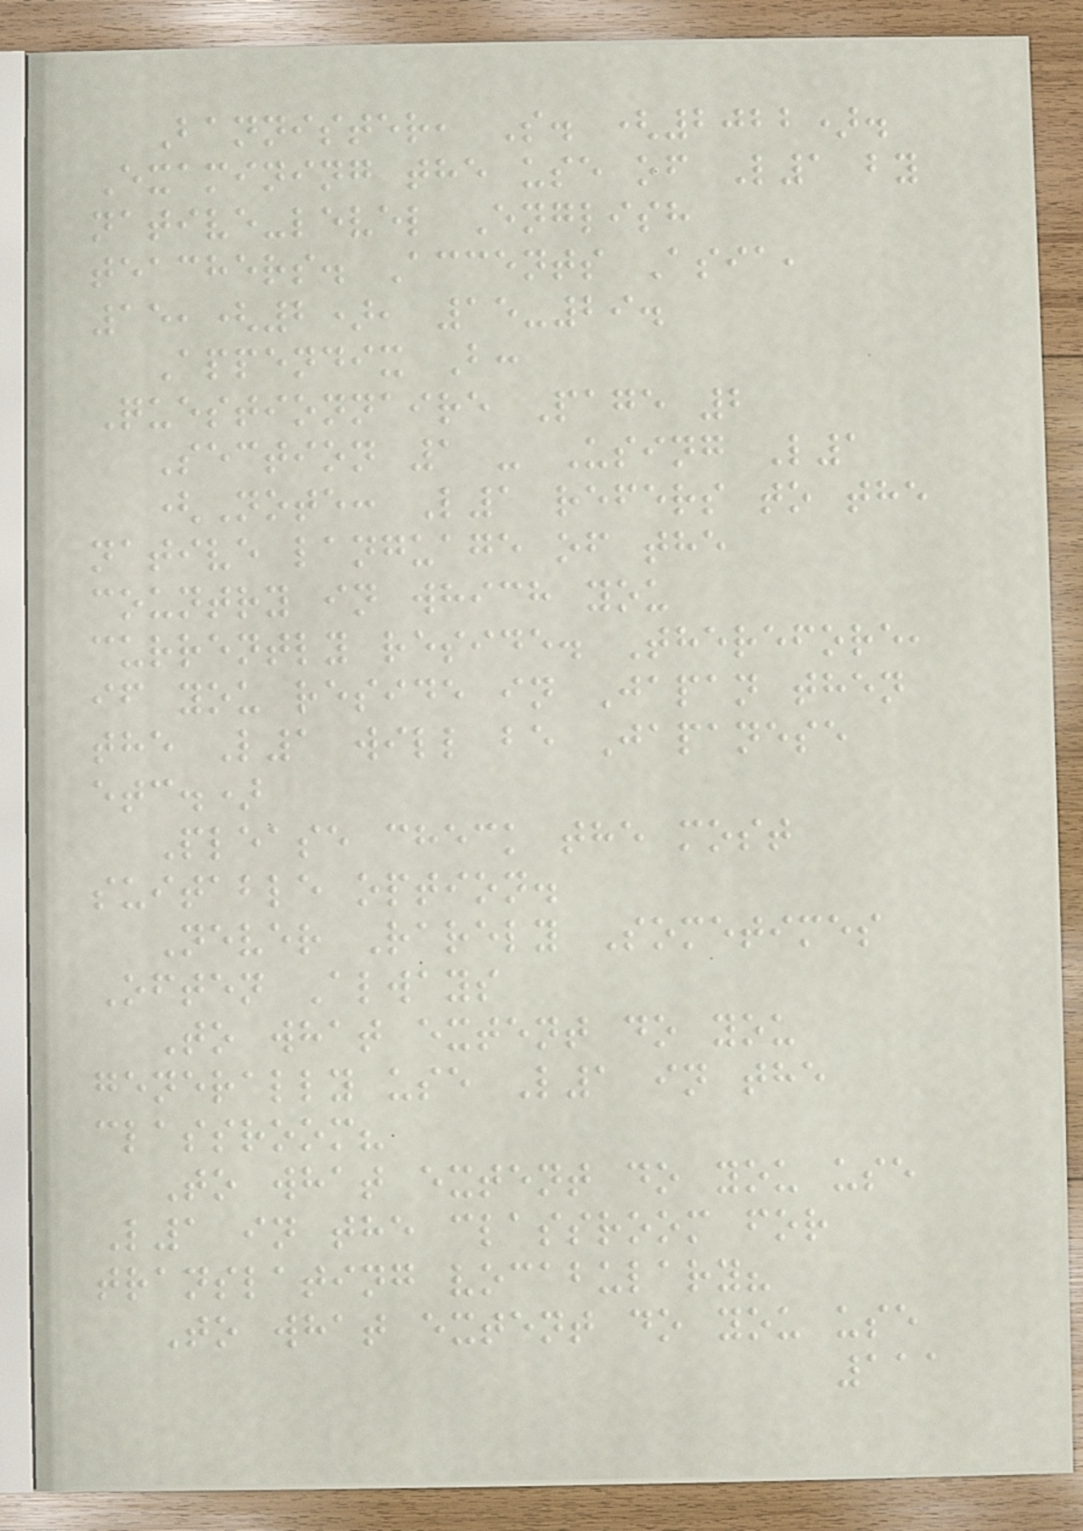Bannister, S. (2022).
Examining the use of L1 by
native-level English
teachers. Accents Asia,
15,(2), 15-29.
Appendix B:
Questionnaire Page 2
Section 1 - Using L1
(Note: L1 refers to the
native language of the
country in which you
currently reside. Therefore,
if you reside in Japan then
the L1 will be Japanese
etc.)
Please check the most
suitable option.
Never Rarely Sometimes
Often Always
To what extent do you
generally use L1 in the
classroom?
To what extent do you use
L1 in the classroom for
translating vocabulary?
To what extent do you use
111
